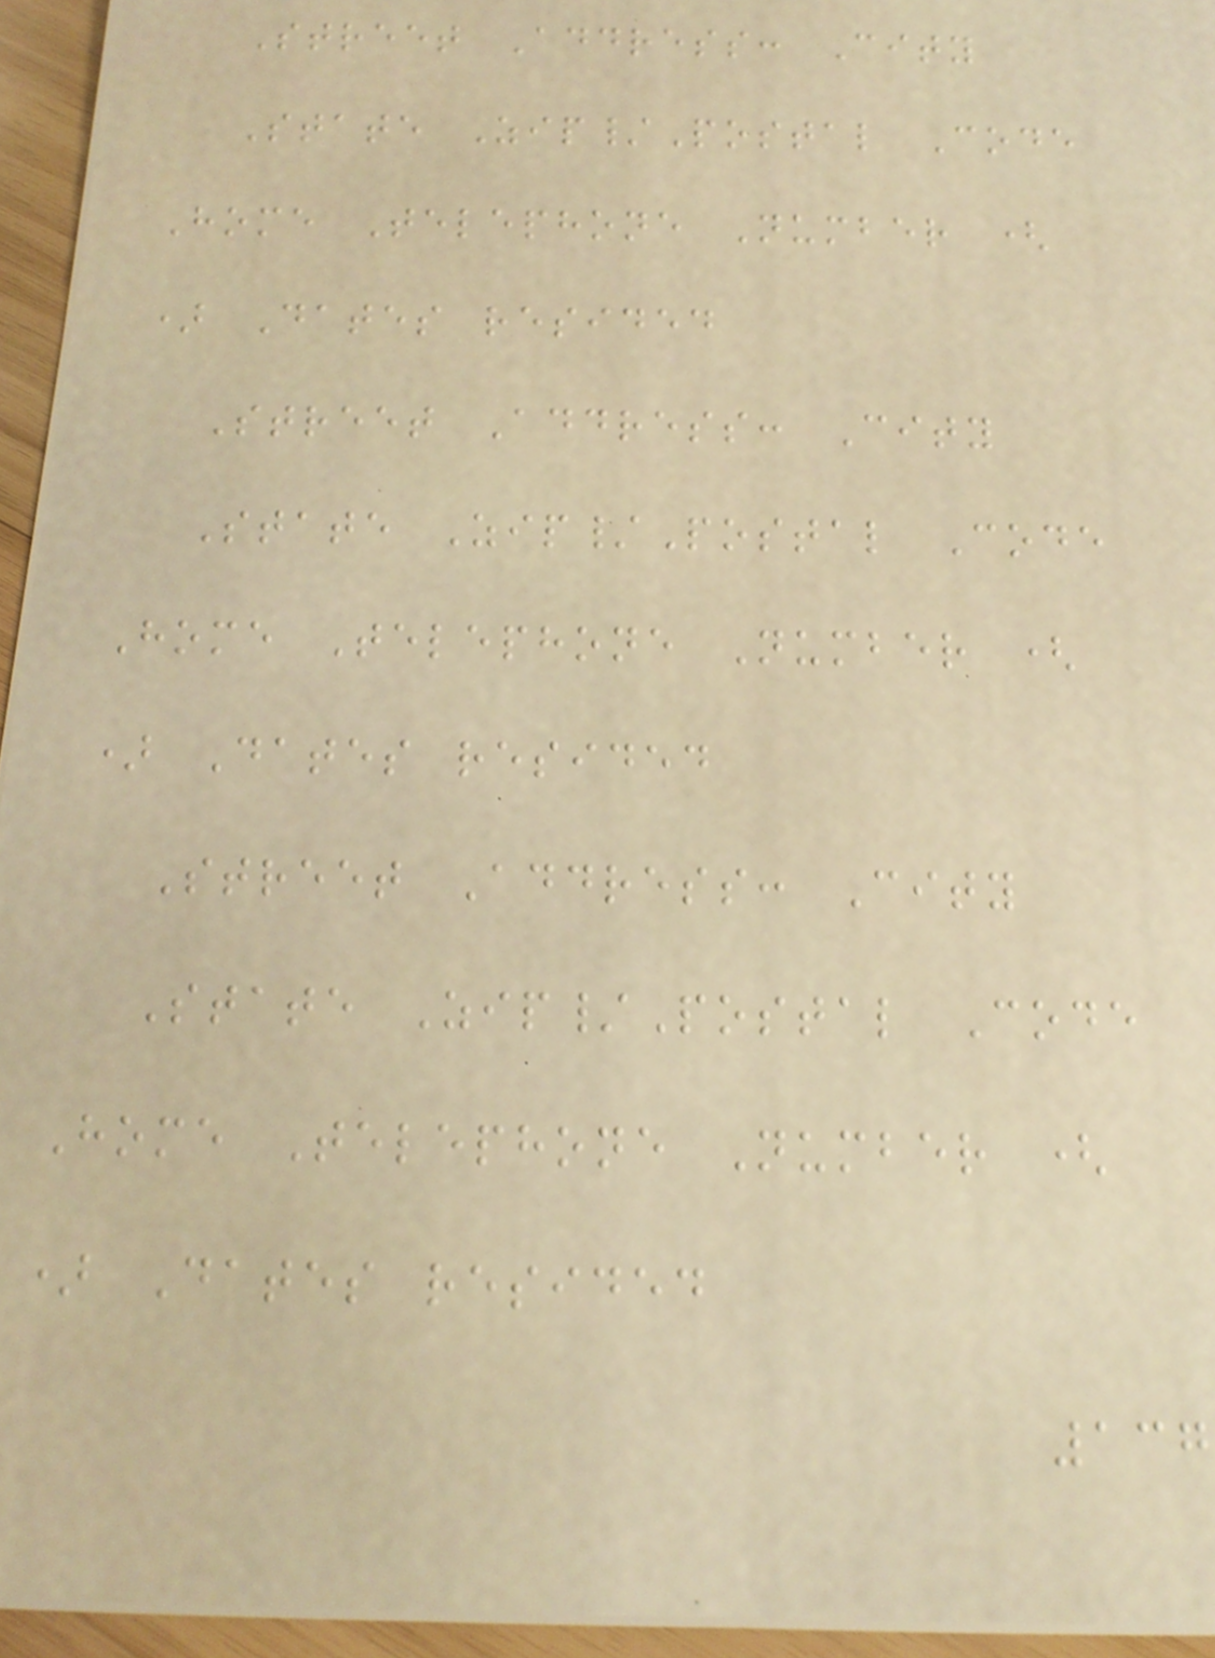Street Address: City
State Zip/Postal Code
Home Telephone Number (
) Dates resided
Street Address: City
State Zip/Postal Code
Home Telephone Number (
) Dates resided
Street Address: City
State Zip/Postal Code
Home Telephone Number (
) Dates resided
137
